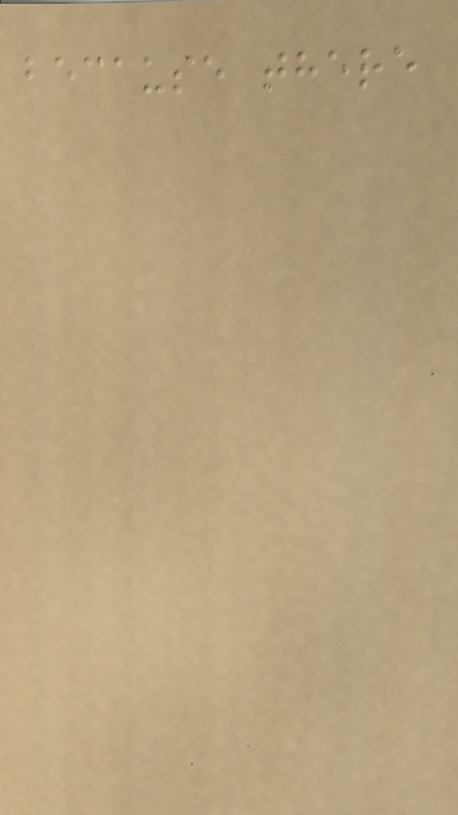because there
